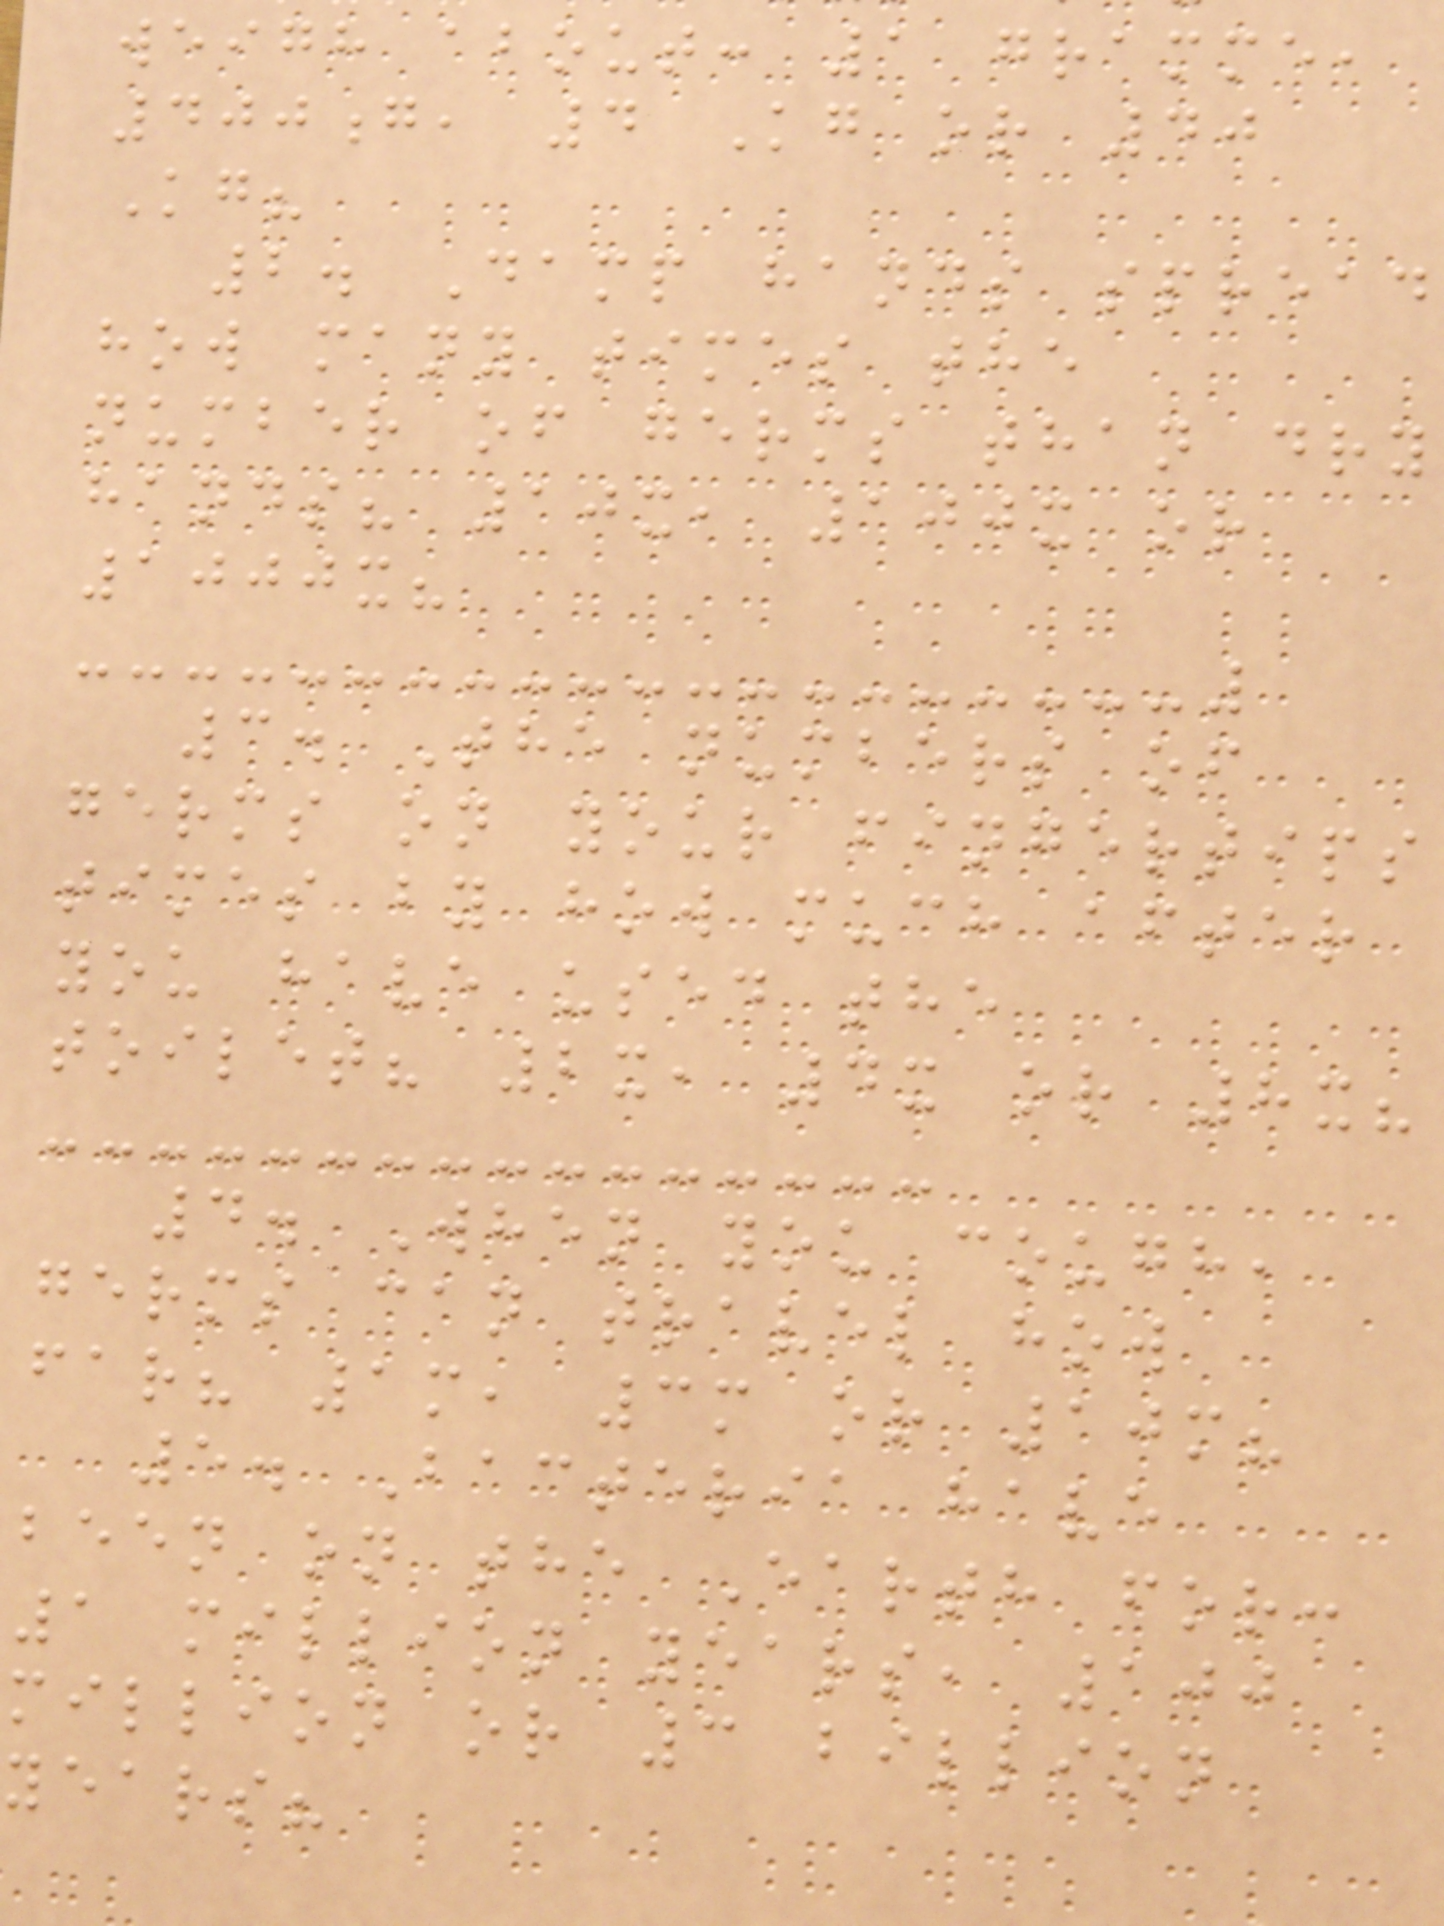weigh about: 1 gramme,
400g, 4 Kg or 40
Kg?
2. Damp hands spread
how many times the
number of germs than dry
hands? 10x, 100x or
1000x?
3. The numbers of
germs on your fingertips
times by how much after
you have used the
toilet? 2x, 4x or 8x?
4. When you cough,
germs can travel how
far? 1m, 3m or 10m?
5. Bacteria have
been on the Earth for:
1 million years, 100
million or 3 billion
years?
